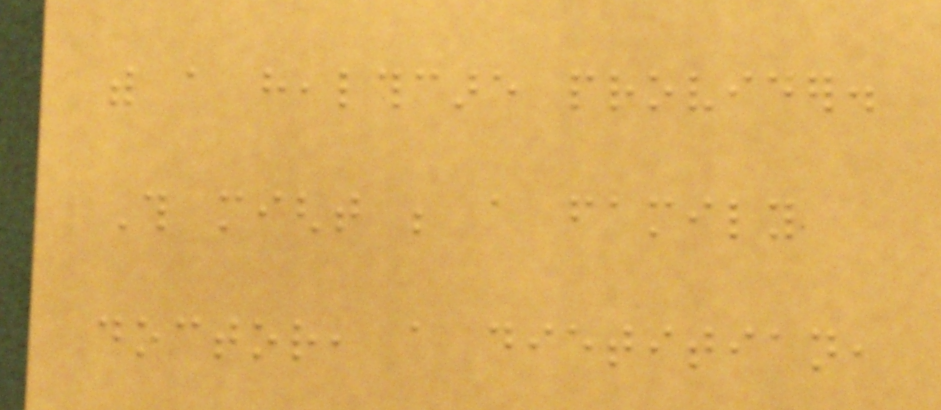with a healthcare provider.
This might be a family
doctor, a dietitian,
